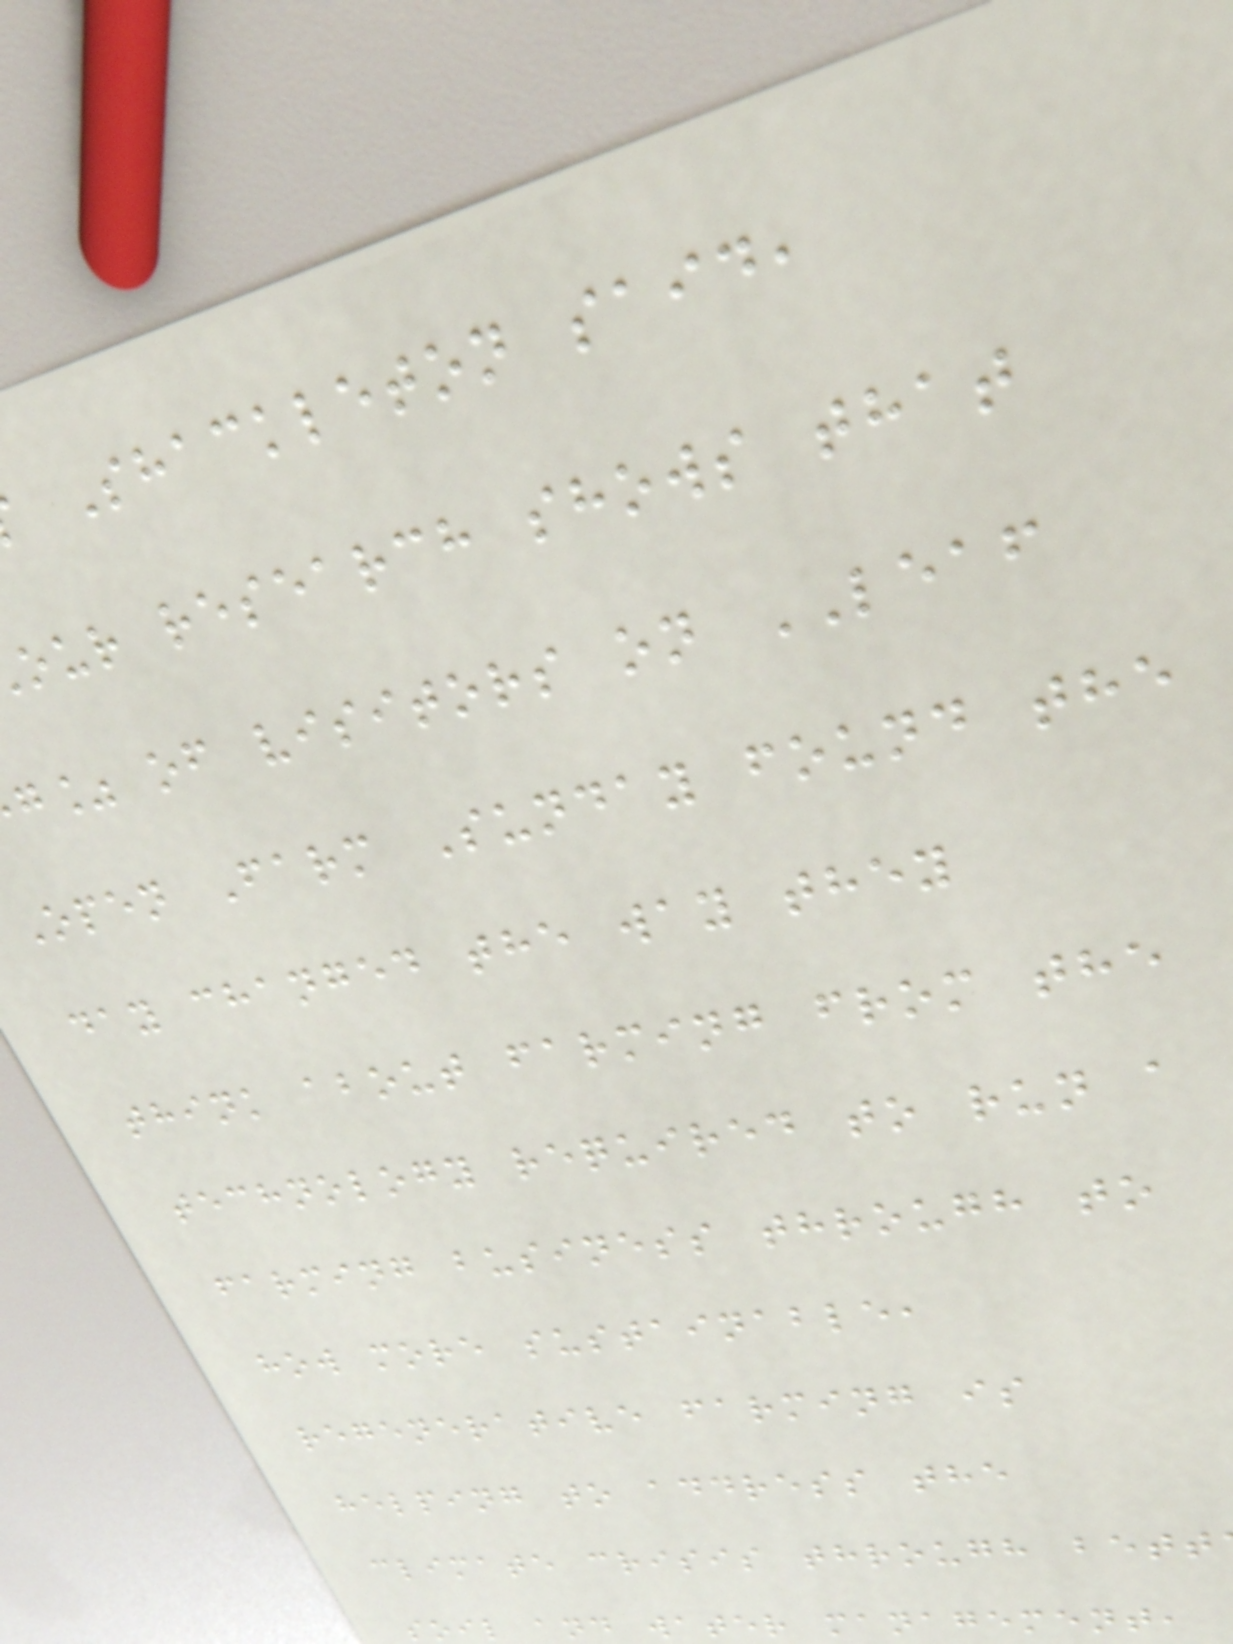Shackleton said,
our research shows that
g% of visitors on LEAF
Open Farm Sunday found the
day changed the way they
think about farming from the
technology required to run a
farming business through to
how more sustainable,
regenerative farming is
helping to address the
climate crisis through bett
soil and water management,
